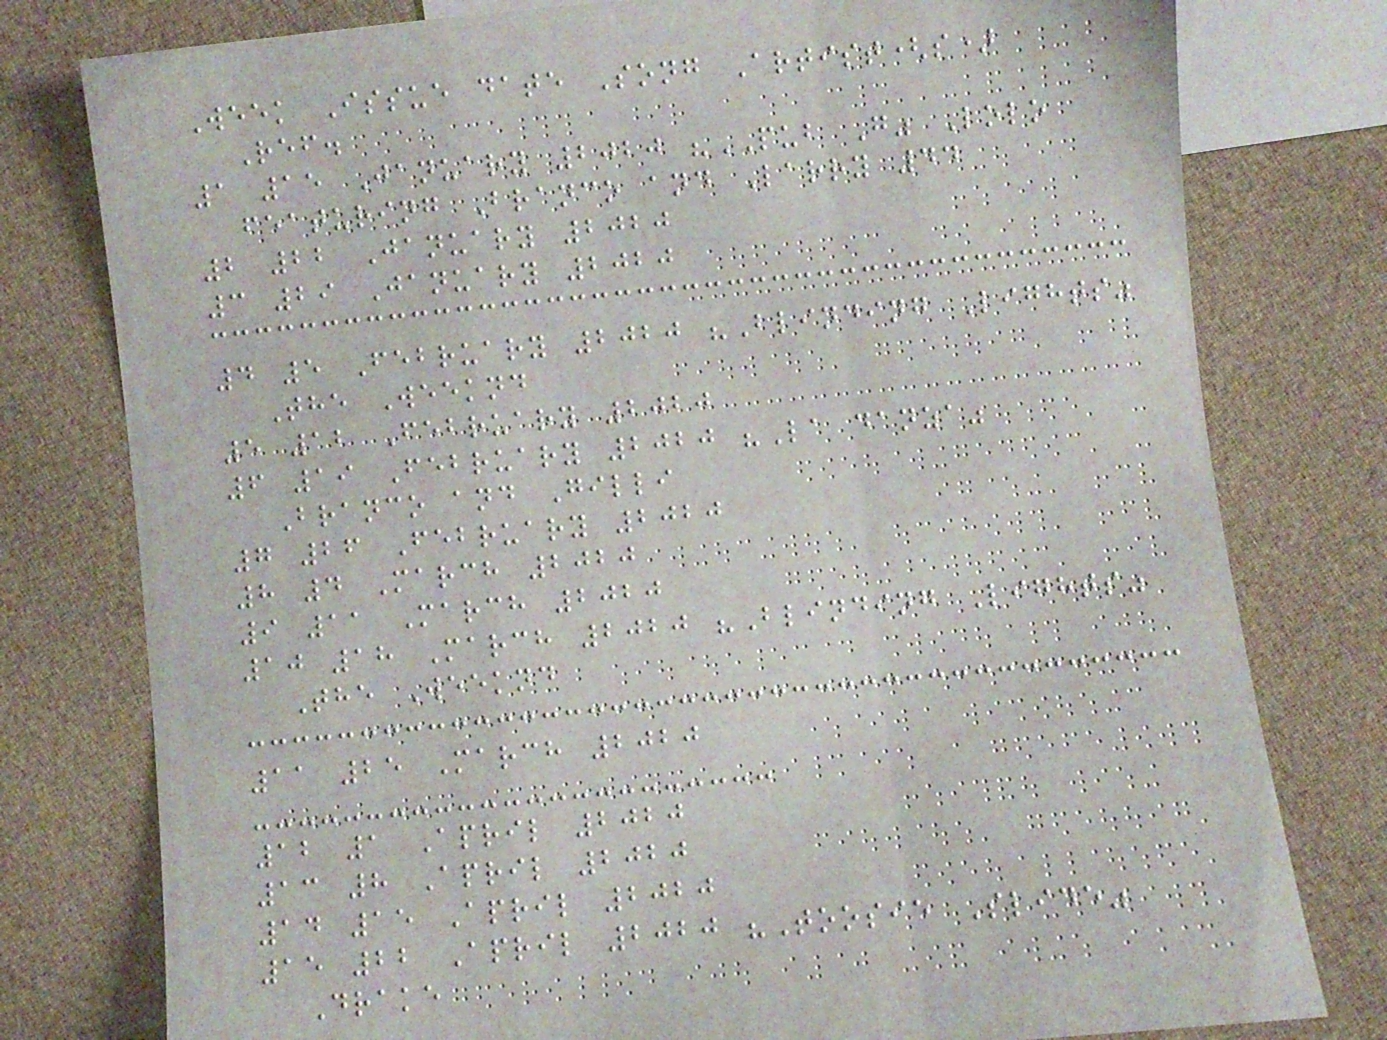Week Issue date Song Artist(s)
Ref.
1 15 January 2020 "PUB G" Lolo
featuring Branco and Larry 44
2 22 January 2020
3 29 January 2020
4 5 February 2020 "Blinding Lights"
The Weeknd
5 12 February 2020
6 19 February 2020 "La danza"
Branco and Gilli
7 26 February 2020
8 4 March 2020
9 11 March 2020
10 18 March 2020 "Blinding Lights"
The Weeknd
11 25 March 2020
12 1 April 2020
13 8 April 2020
14 15 April 2020
15 22 April 2020 "Toosie Slide"
Drake
